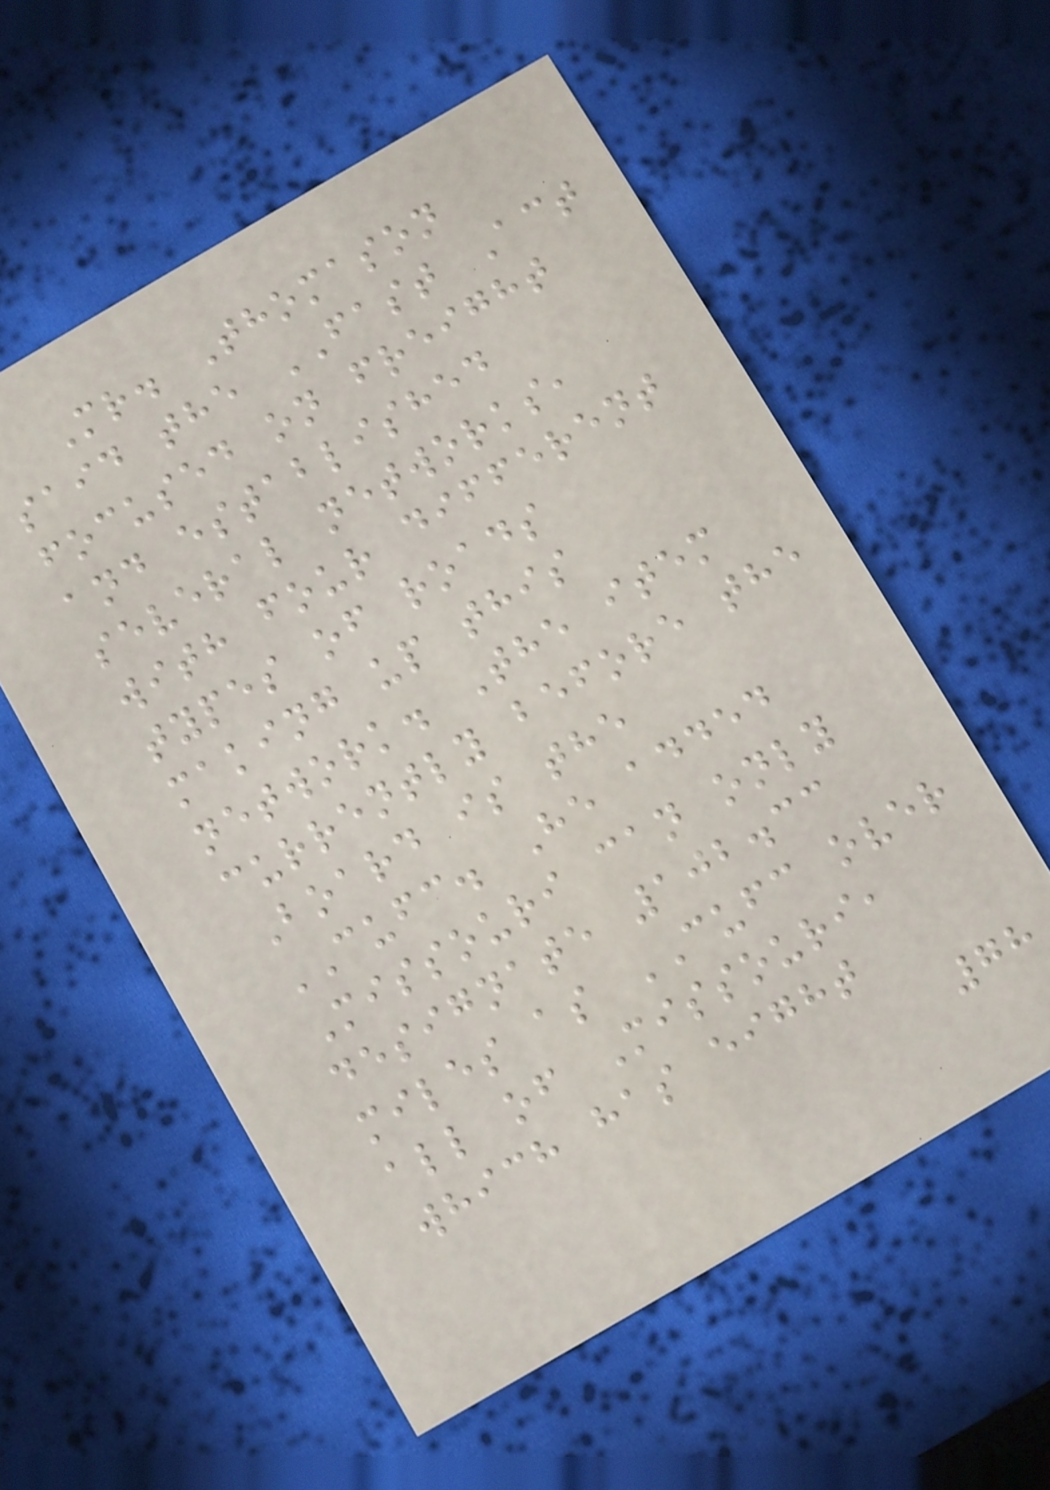Mr. Thomason
said the FAST Act
focused on freight
and established
several networks,
with four different
types of roads
making up this
network. The item
currently before the
Board is the
CUFC. He added
Missouri can only
designate 102.33
miles as CUFC over
all of Missouri,
which has eight
78
